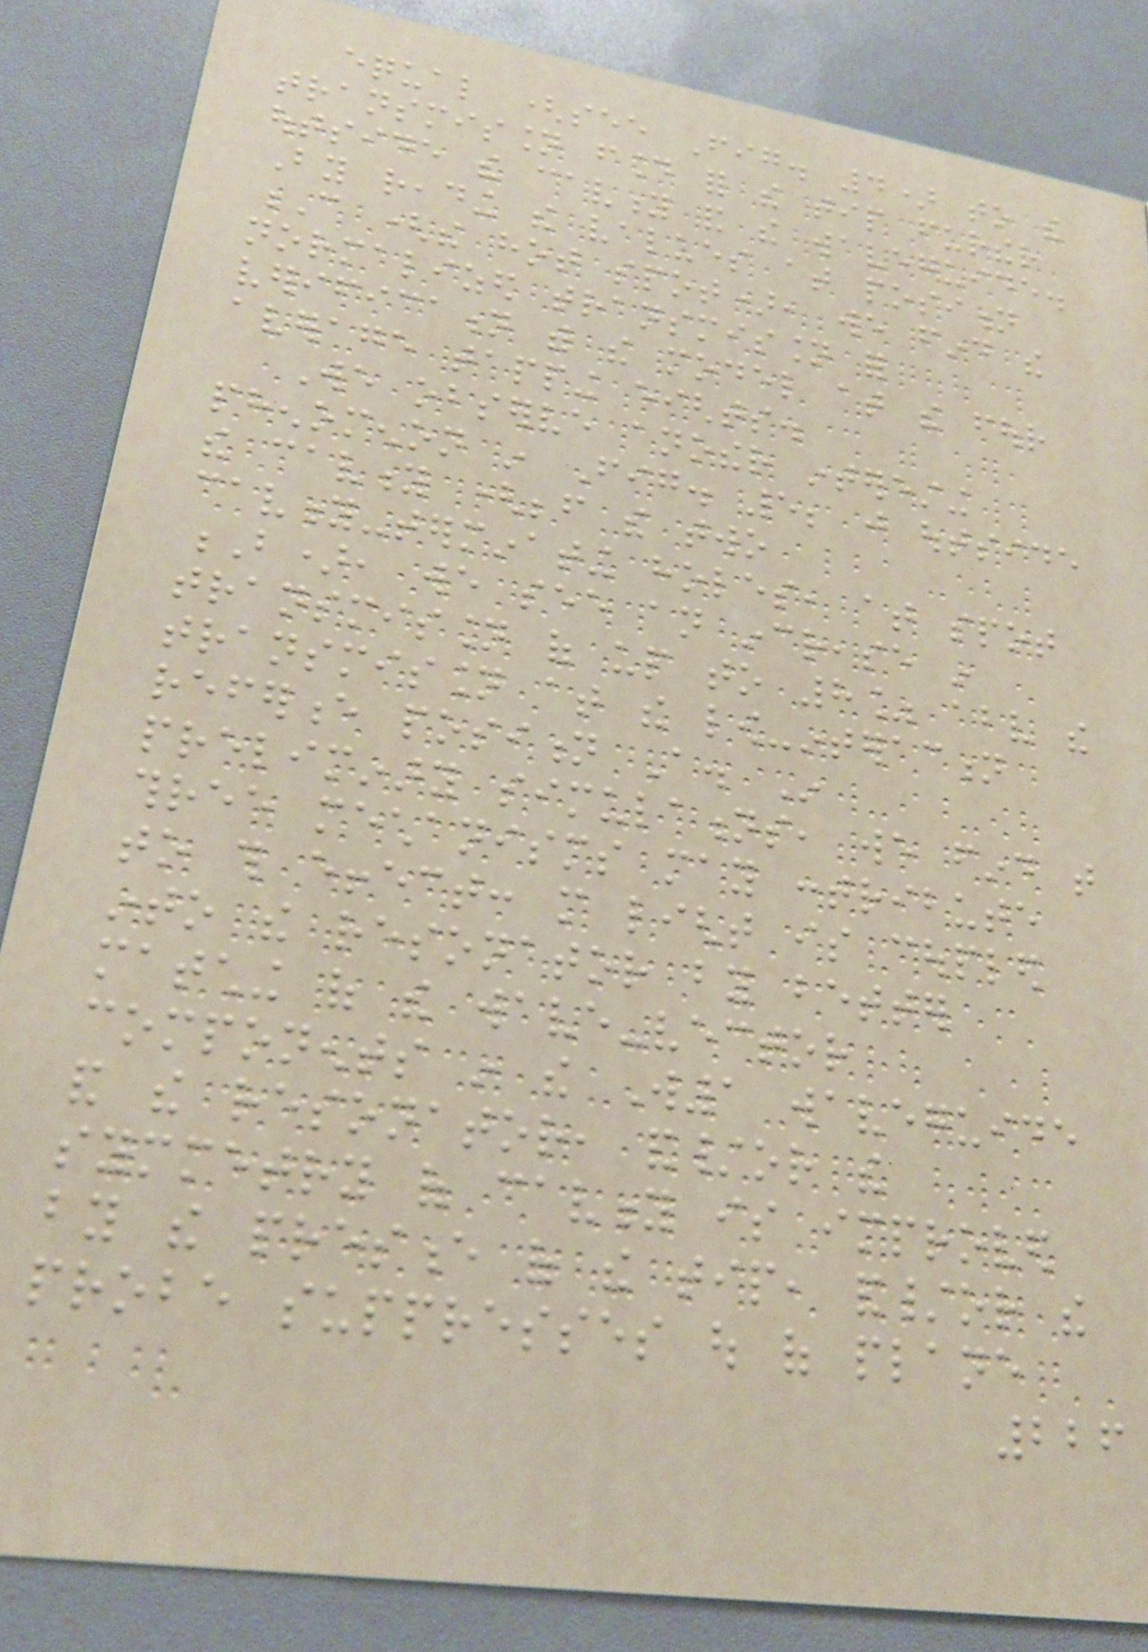equal (see Fig. 4) to the
transmission found for the tip further
outside the cavity and the waveguide.
By reading the values at position
C (the hot spot), we find the
normalized transmission for
verification with the model at the four
average tapping eights.
We observe another interesting
phenomenon in Fig. 5; just outside
the cavity (before the two
cavity-terminating holes, at spot
B), we see an increase in
transmission of up to 8% above the
transmission at the low-interaction
reference position A. In
preliminary simulations, we find that
three mechanisms may contribute
to this effect: more light is coupled
into the resonator by better
matching of the wave-vector
components in the W1 waveguide
and the resonator, and/or the
symmetry of cavity is improved
by the presence of the tip, and/or the
probe suppresses out of plane
226
